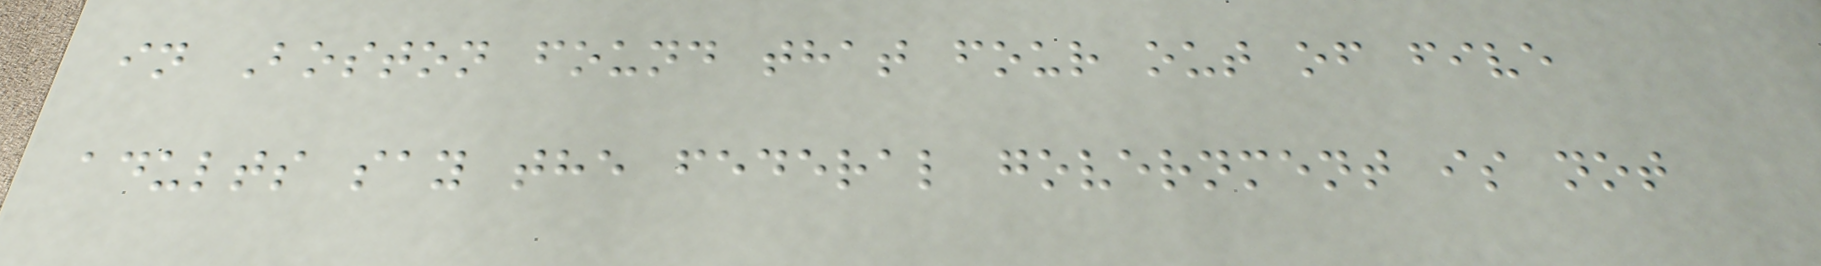in Boston found that four out of five
adults say the federal government is not
